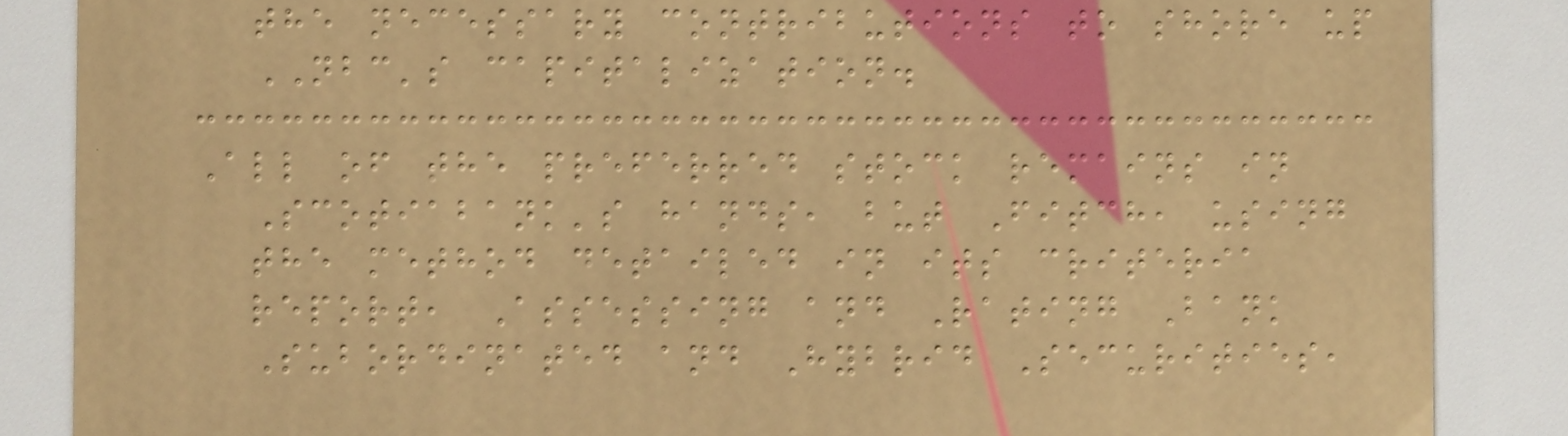the necessary contributions to shore up
NBC's capitalization.
All of the preferred stock remains in
Scotiabank's hands, but Fitch, using
the method detailed in its criteria
report, Assessing and Rating Bank
Subordinated and Hybrid Securities,
